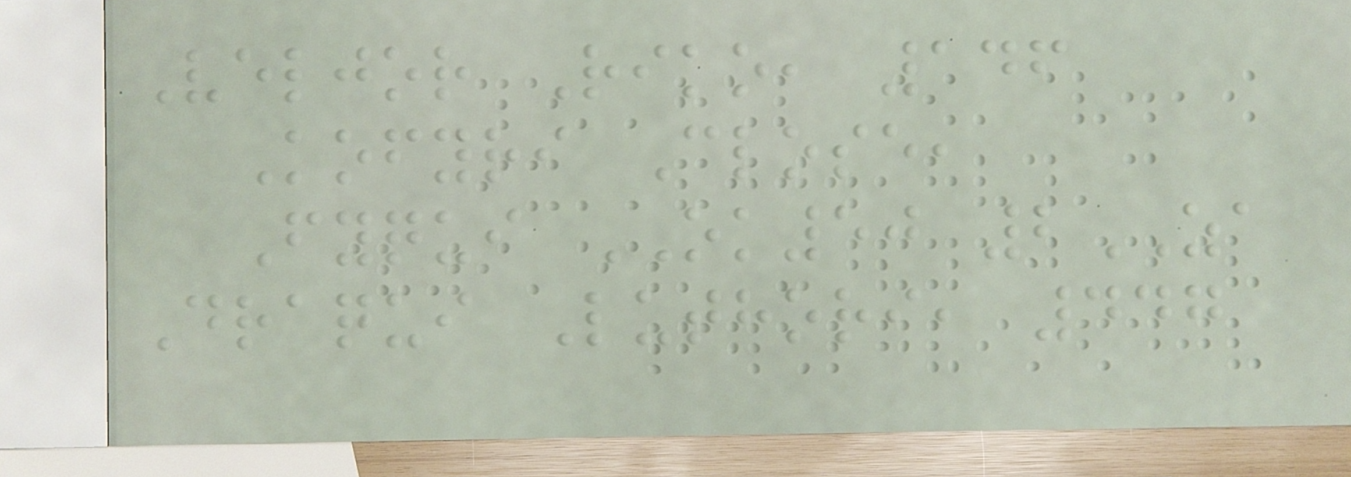Veljor Riko, 146
Kofyri Close,
Fyqui OK50 2ZA
Draqui Luthori, 447
